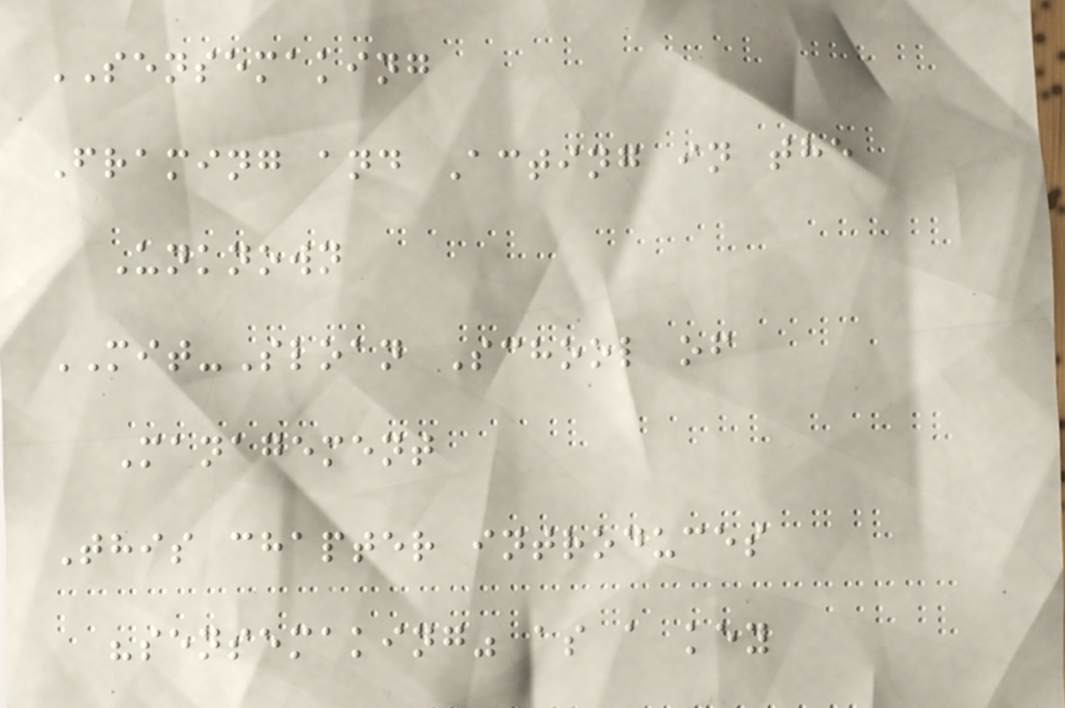SENSEMAKING
Framing and Acting in the
Unknown
MIT-Sloan School of
Management
This chapter introduces
"sensemaking" as a key
